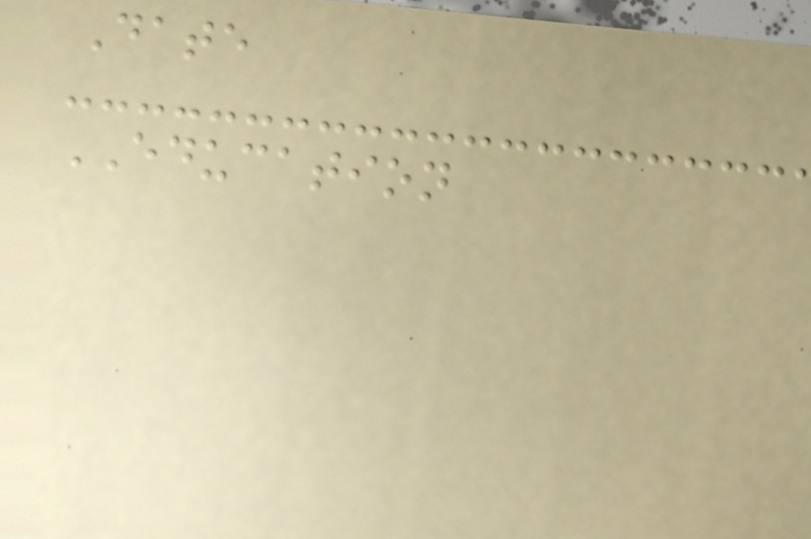Date
EDUCATION
